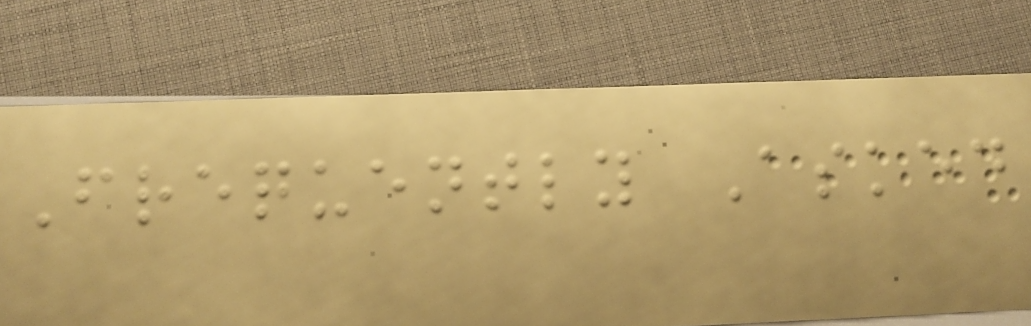Frequently Asked
